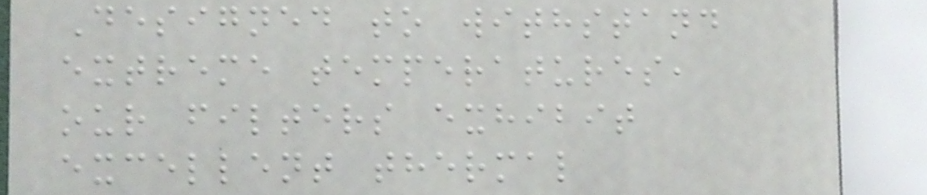Designed to withstand
extreme temperatures,
our filters exhibit
excellent thermal
